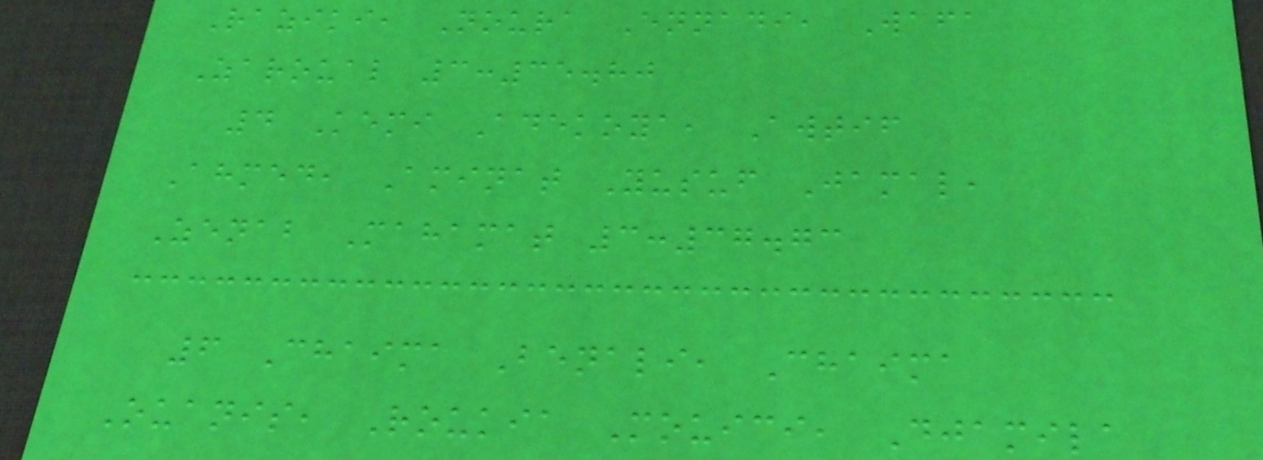Raziki, Noura Ennadi, Wafa
Zaroual 3:35.80
4 Kemi Adekoya, Awtif
Ahmed, Aminat Yusuf Jamal,
Zenab Mahamat 3:37.73
6 Chaima Benali, Chaima
Ouanis, Roukia Mouici, Djamila
